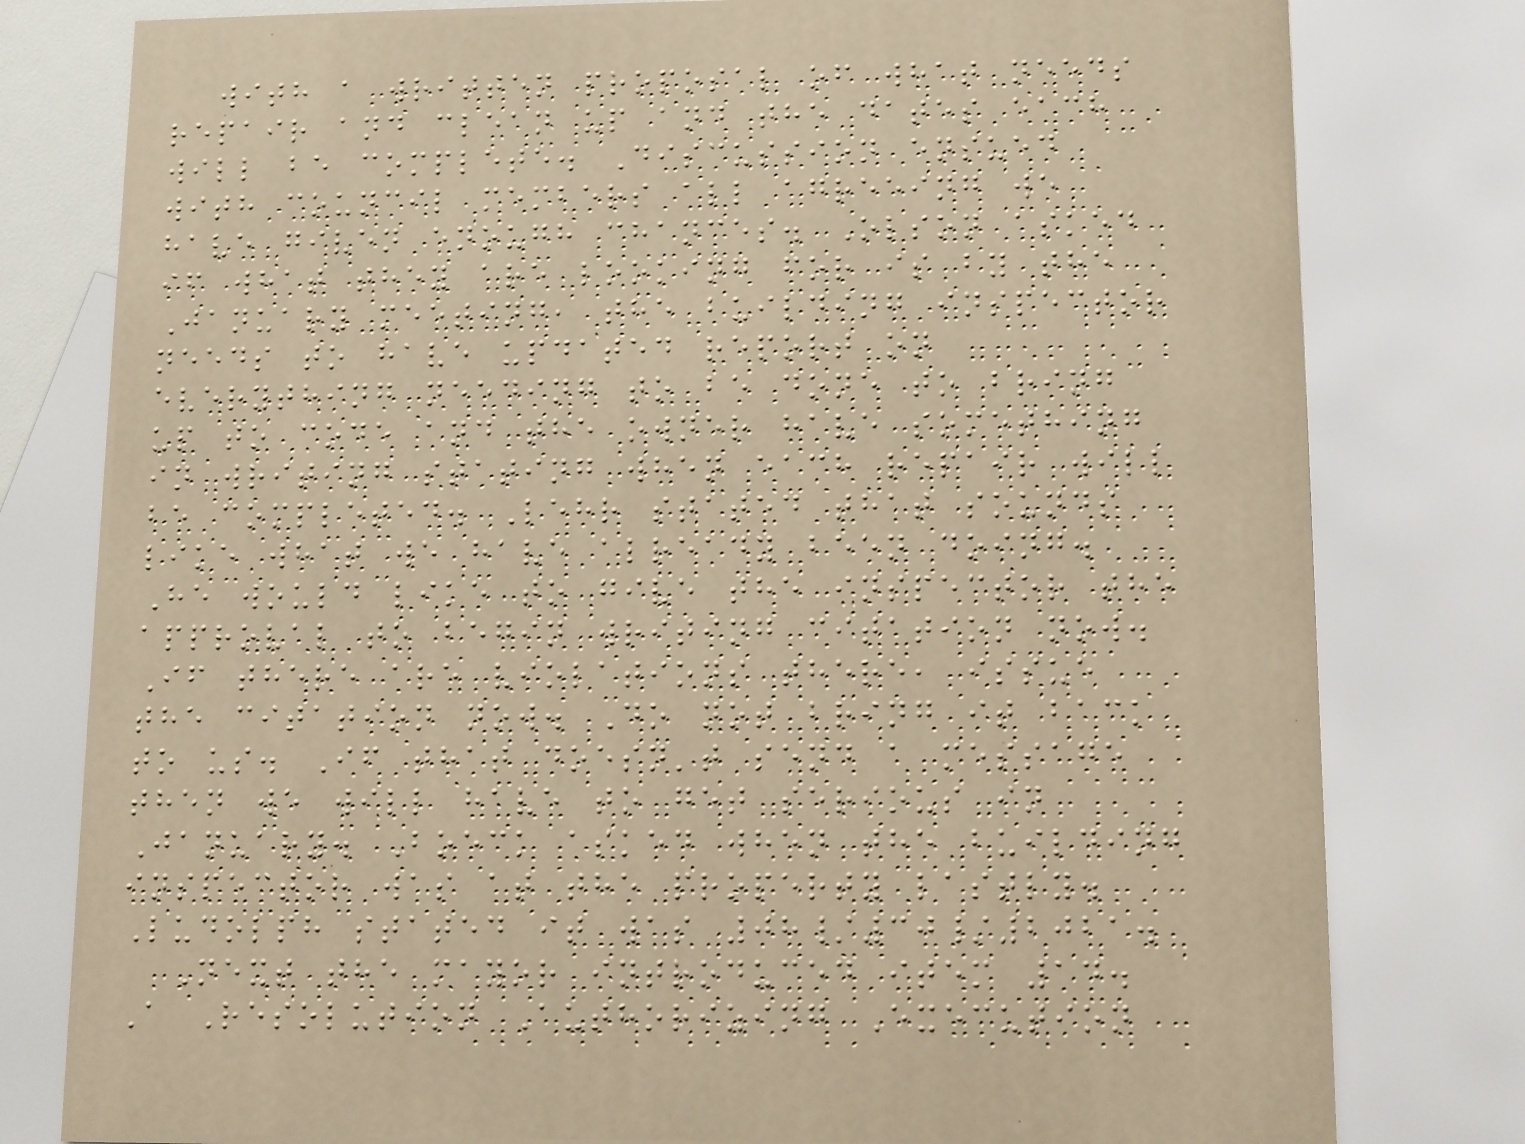with a written proposal of what needs
repair and clean up and the dates each
will be complete. Discussion ensued
with council members all agreeing we
have given enough chances. Olson asked
if what they are looking for is by the
January meeting, the building inspector
needs to have updated report on
everything needing to be done to bring
up to code and the owner have something
in writing stating when each repair will
be completed. Lehr stated that sounds
like what we have already been doing.
He would like to give the inspector the
approval to begin writing citation now.
If there are violations there, issue
the citation now. Do not bring it back
to us. If that doesn't send a message
then we will have to get serious in
January. Boeck asked when the building
inspector was at the property lastly.
Ludolph stated it was 08/30/2021.
Next the mayor introduced item 14.
A Resolution Authorizing Execution
